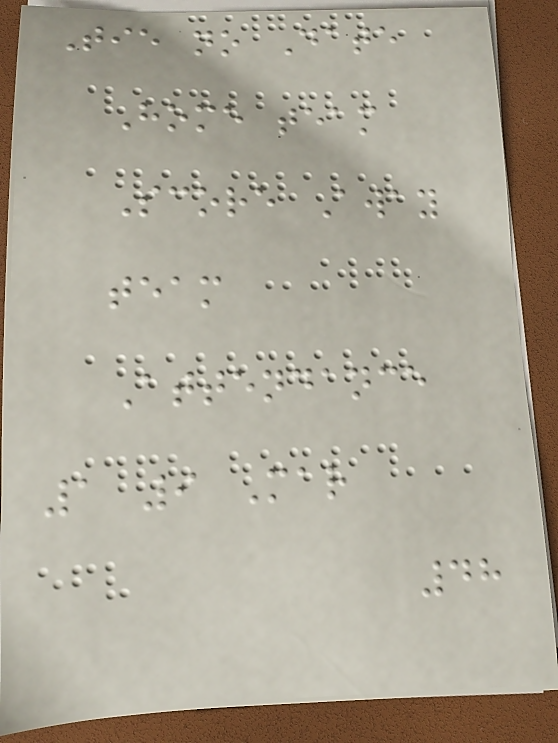Tie no Date
Home team
Score Away
team
Attendance
1 9 Mar
48
